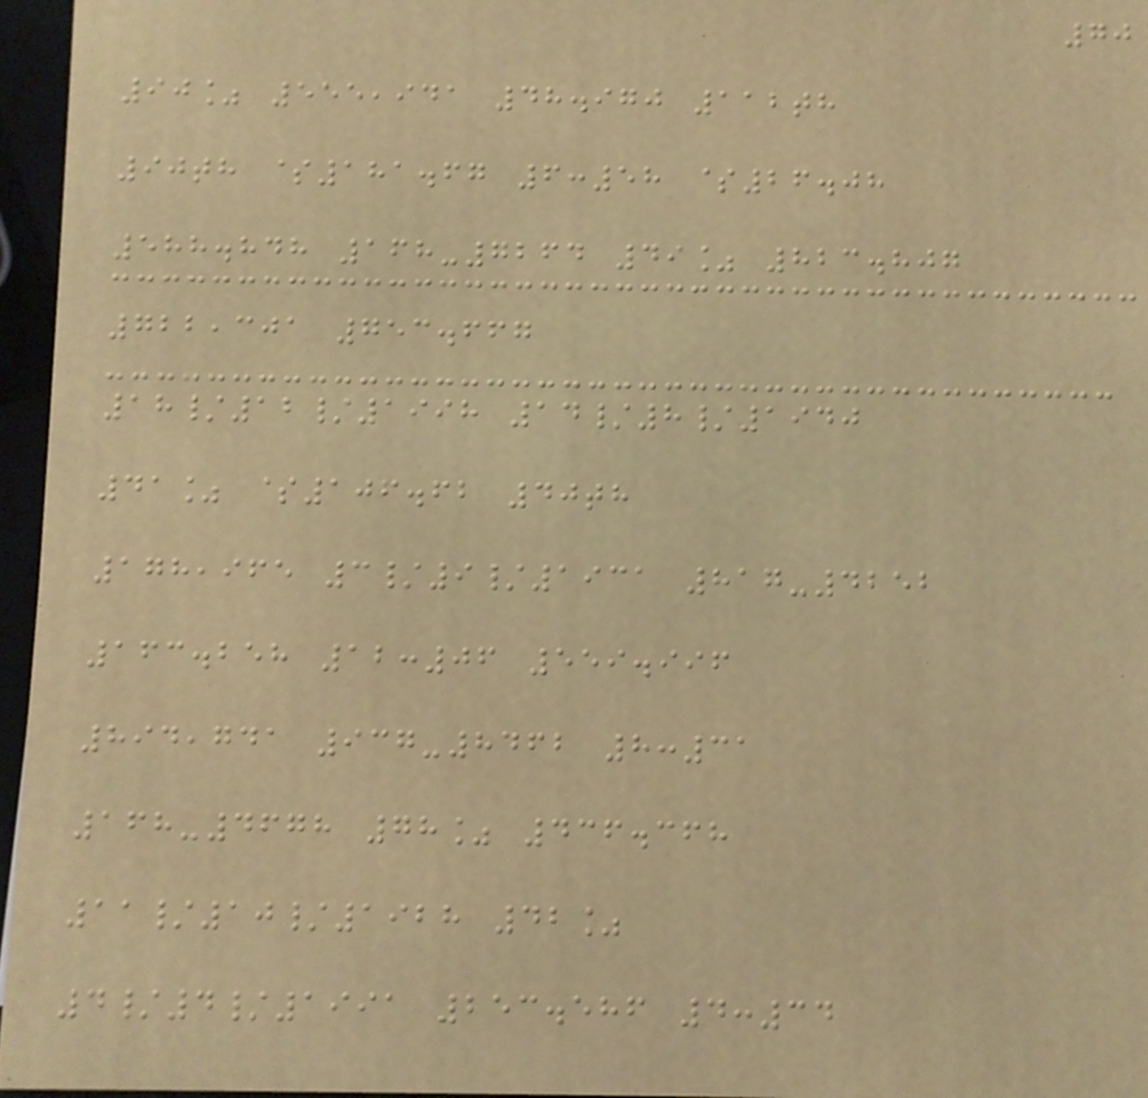70
90% 555,941 48.970 112th
90th $181.67 6:58 $26.08
588.848 168-7264 49% 823.807
722,301 753.667
18/12/1998 14/8/1940
41% $106.62 40th
178,965 3/9/1931 817-4252
163.258 12:06 559.996
894,741 937-8462 8:31
168-4678 78% 436.368
11/10/1928 42%
4/4/1991 253.586 4:34
